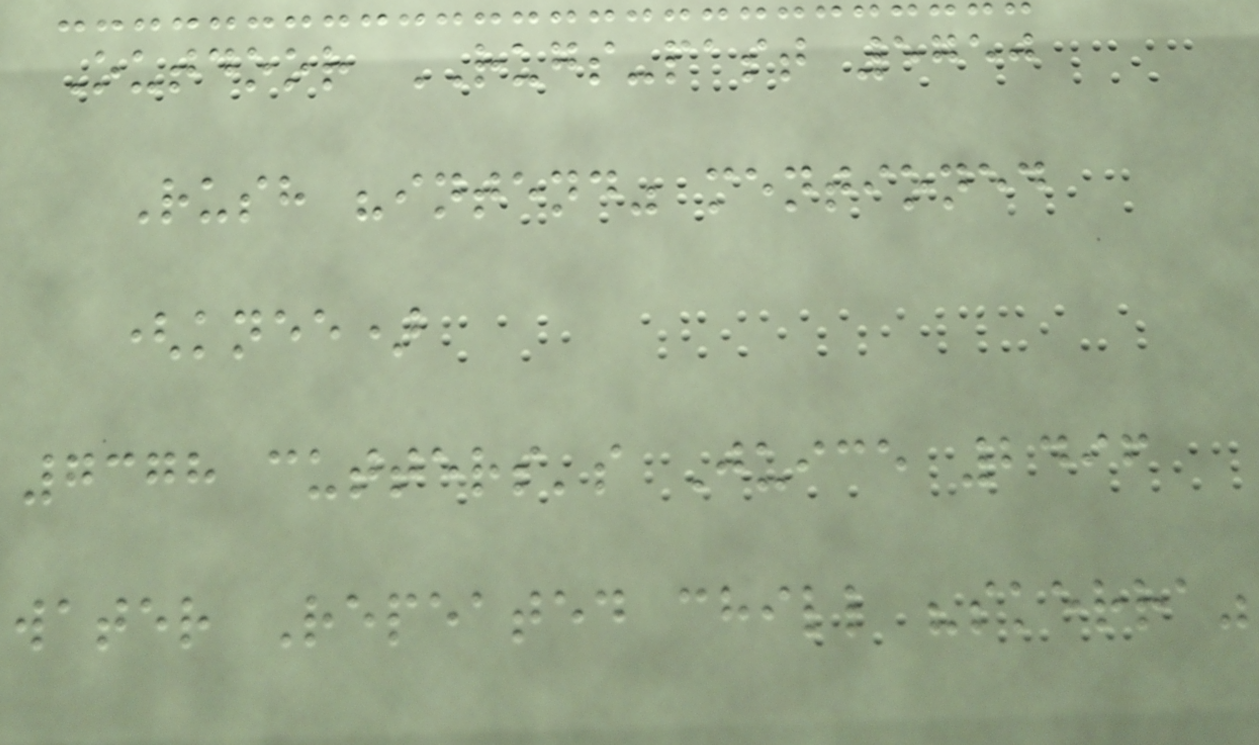Outdoor RUGS-past 5750
Rush "intend" mentioned
(knee)
7378 cutters's Juice 2496
water Repeated chill "skerra"
